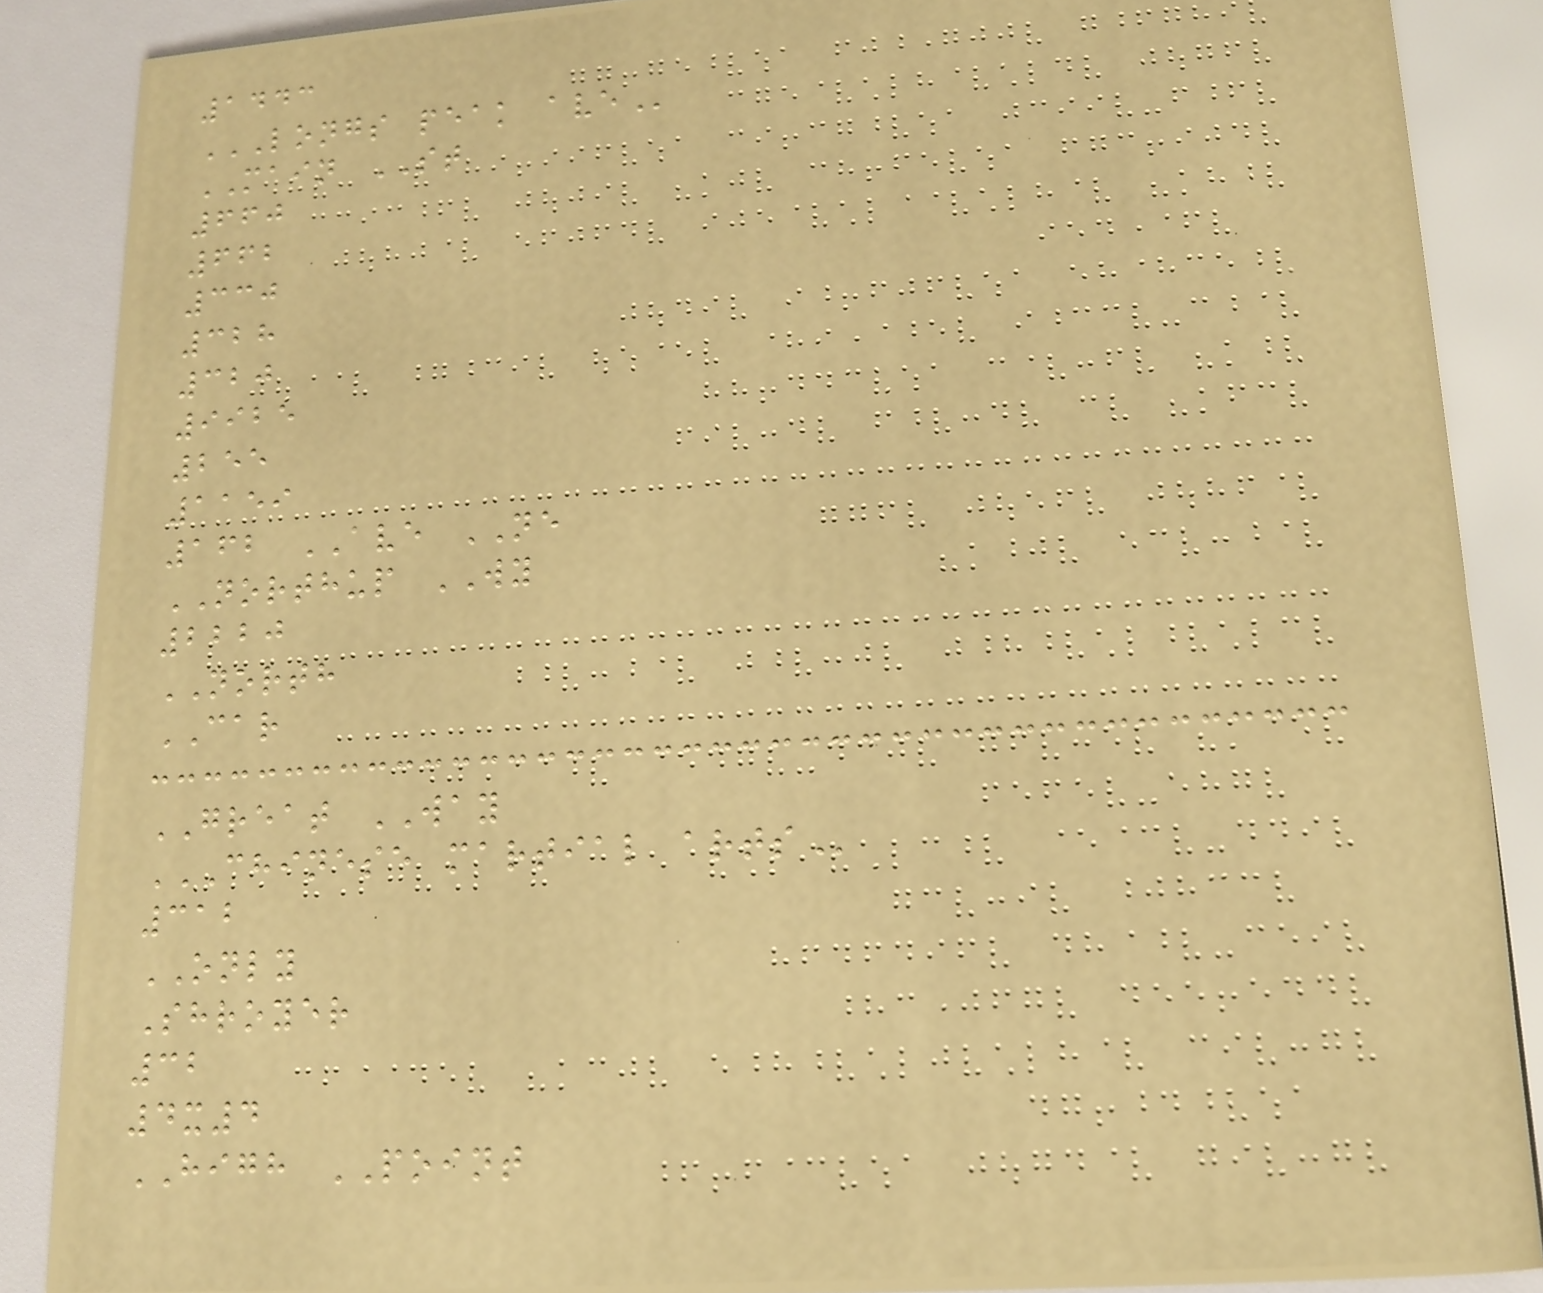1443
LONGS PEAK AVE
MAIN ST
660
662
330
328
320
9925
255
1159
162 AVE NE
NORTHUP WY
2220
NORTH
CAR
GREAT WAY
CHINESE MARTIAL ARTS
312
ONLY
Shroyer
32
4x4
HIGH POINT
